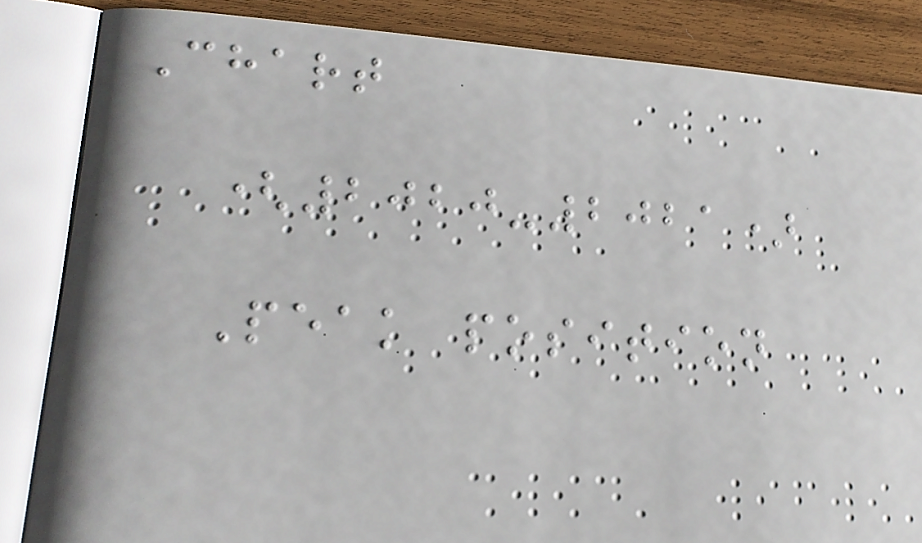Chart
(2020-2021)
Peak position
